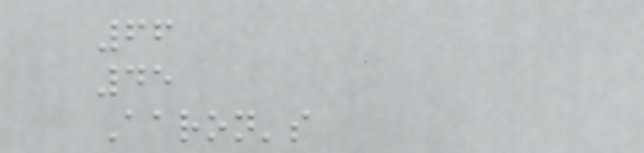66
45
Aaron's
